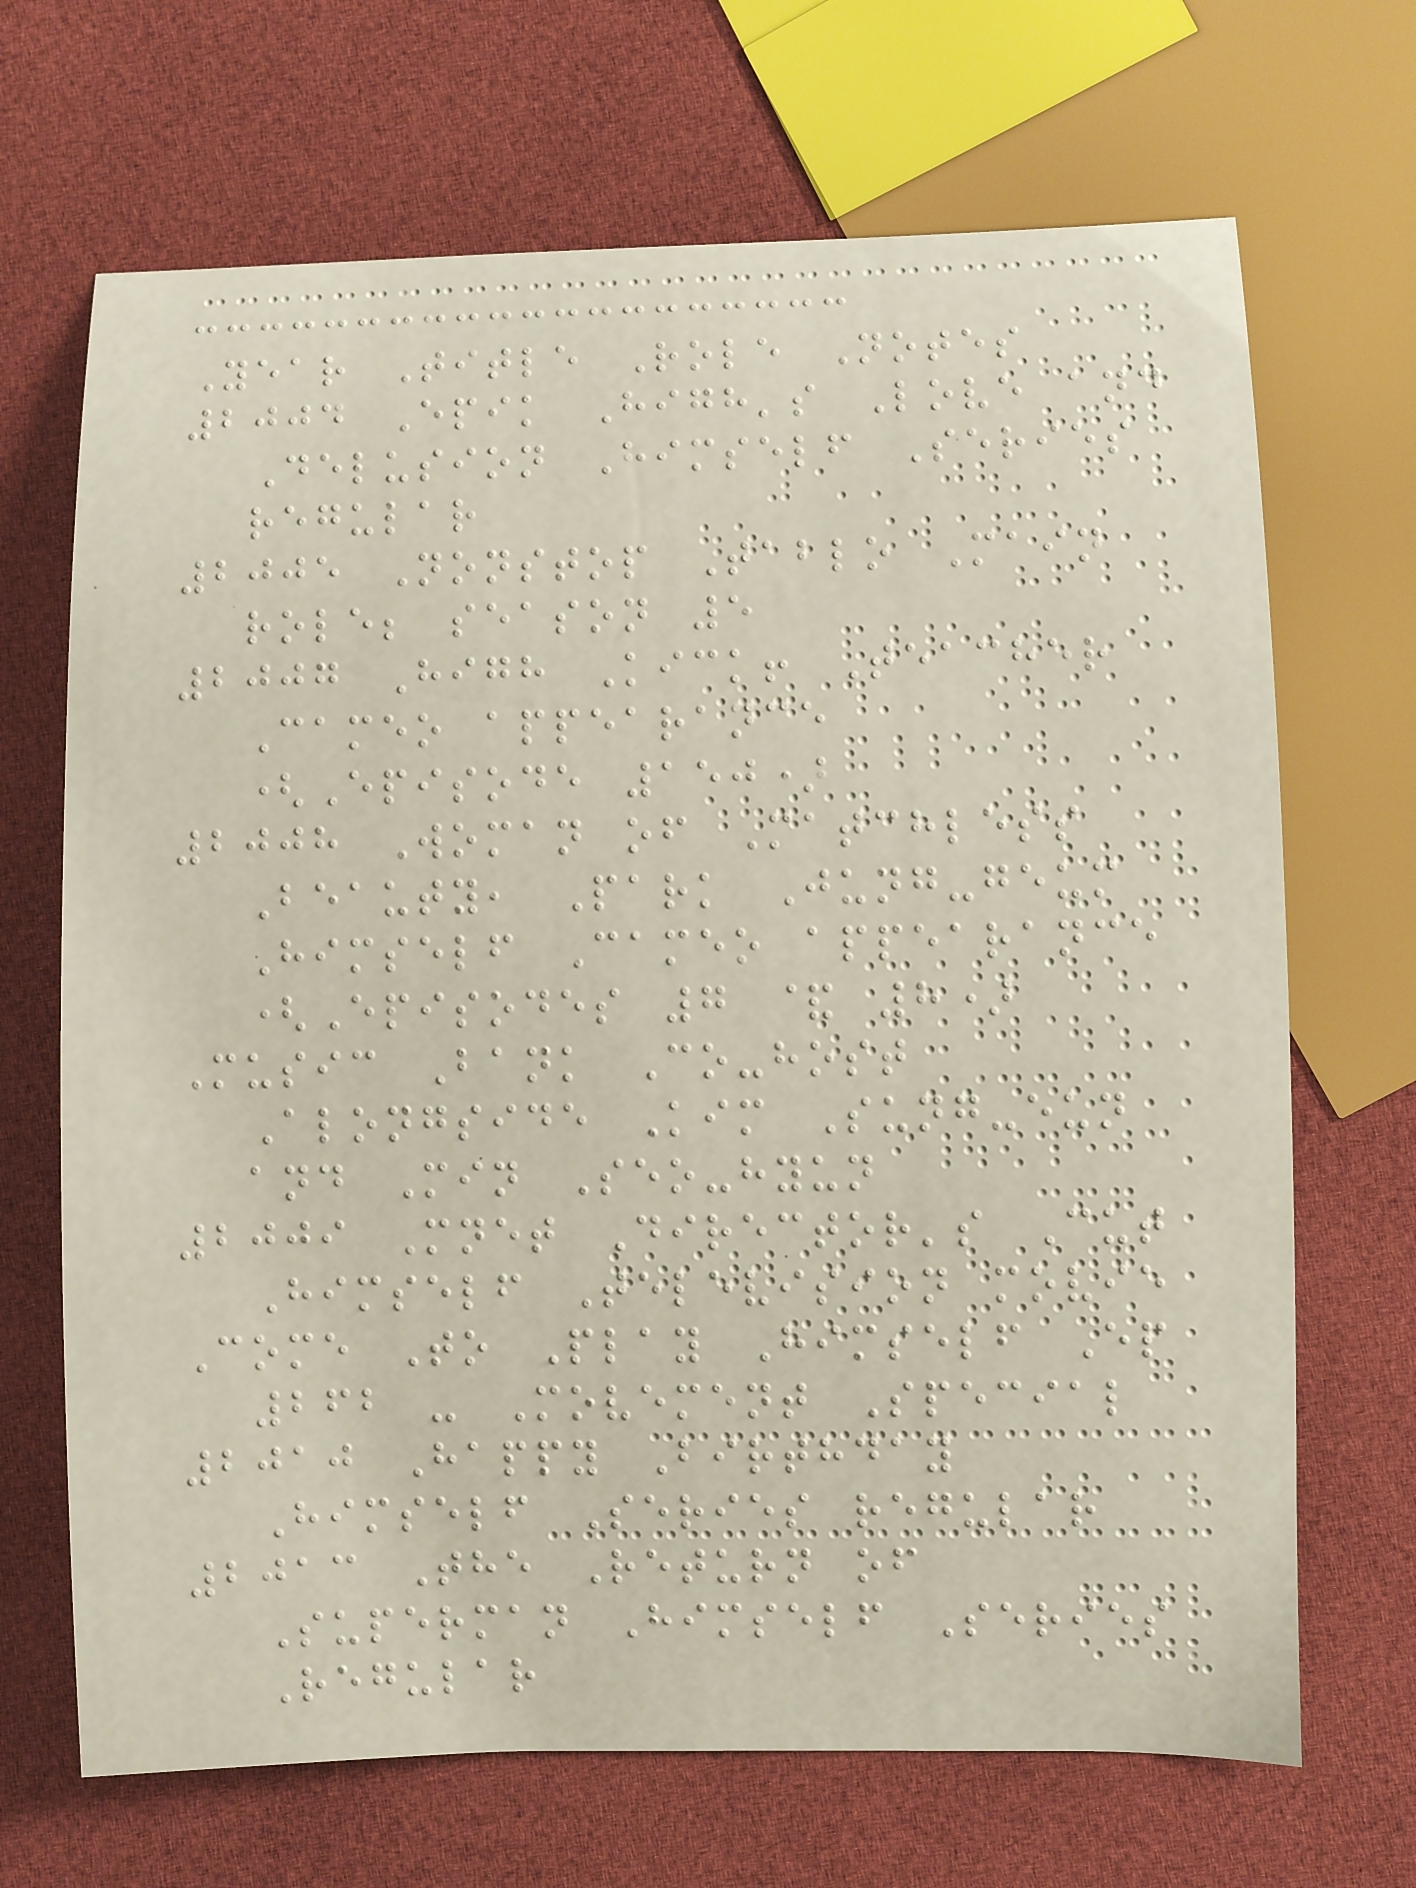Year Title Role Notes
2004 Epik High's Love and
Delusion Himself Series
regular
2005 Nonstop Tablo Main
role; season 5
2007 High Kick! Teacher
Cameo appearance
(Episode 150)
2008 Woman of Matchless
Beauty, Park Jung-geum
Himself Cameo appearance
(Episodes 7 & 8)
Music Bank Co-host
Alongside Kim Sung-eun
and Min Seo-hyun
2009 Mnet Director's Cut
Himself Television movie
Come To Play Himself Ep
262 - Movement Special
2010 Happy Birthday
Himself Series regular
2013 The Return of
Superman Himself Series
Regular
